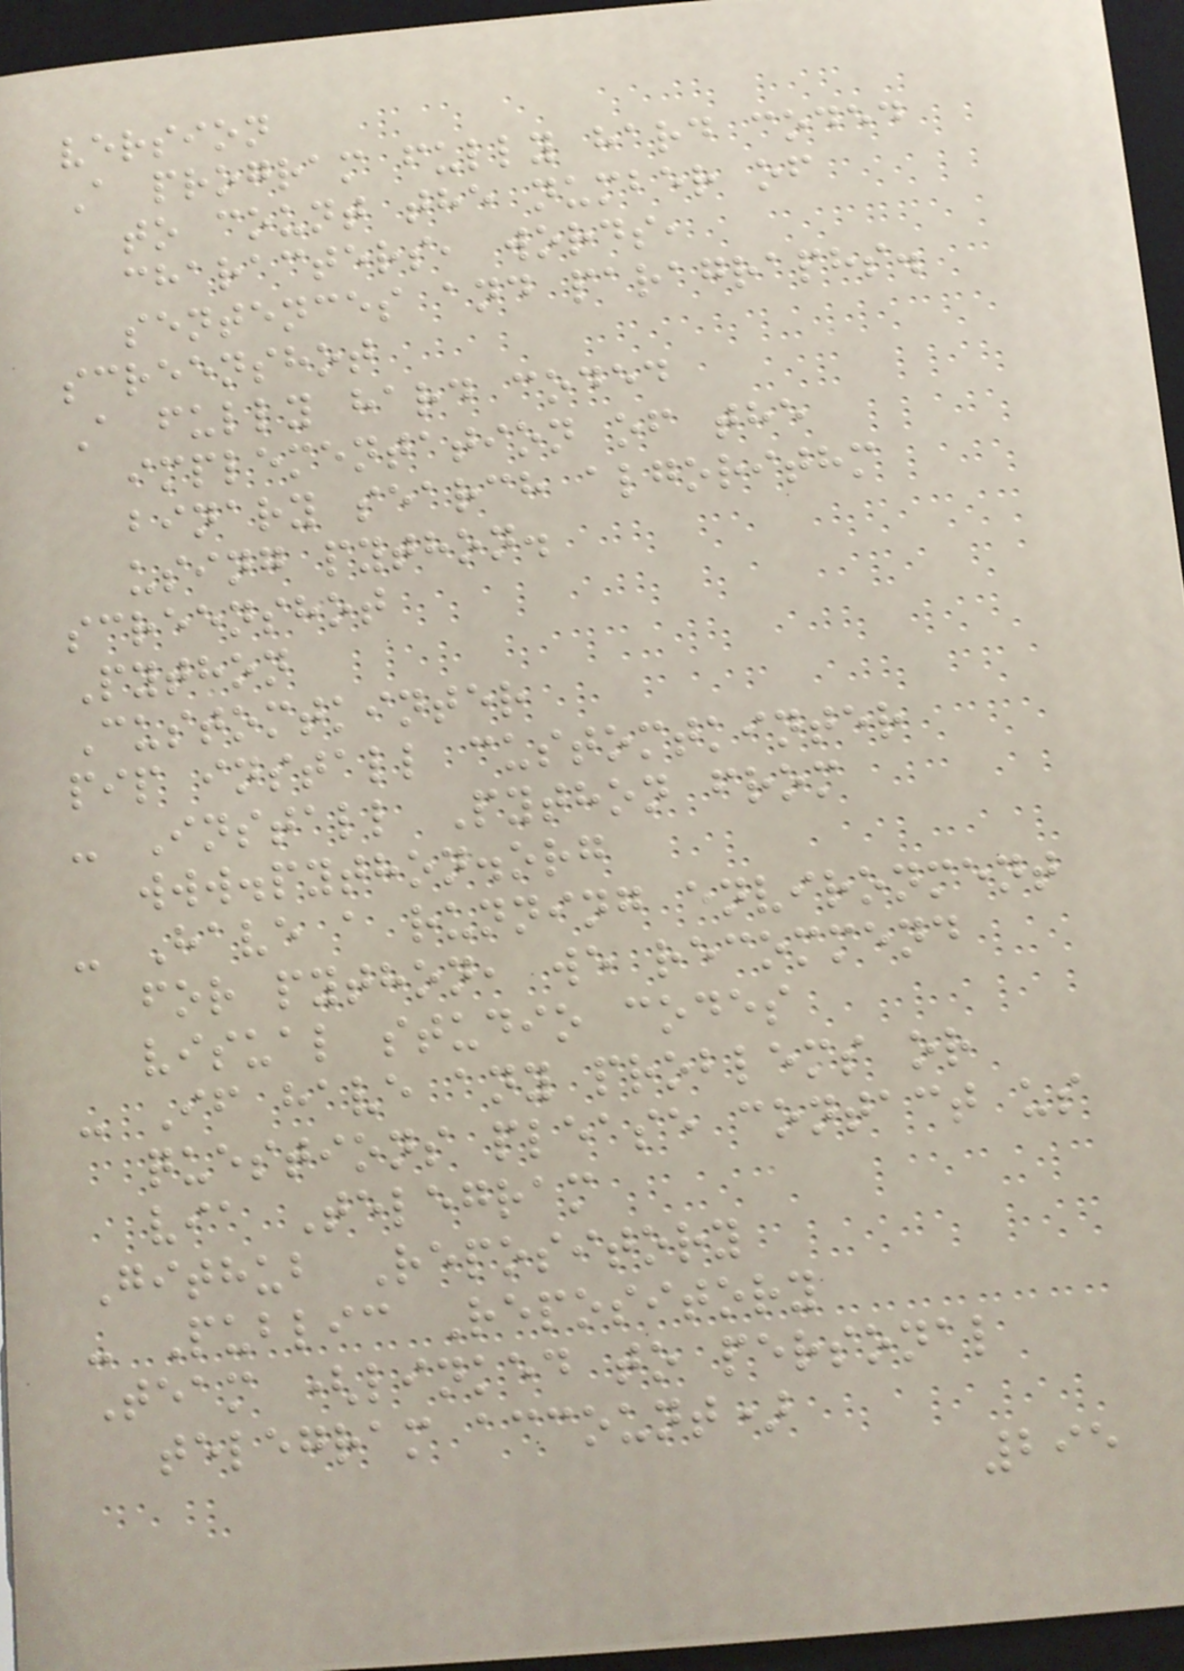version
A program fully hard coded
to count the number of
characters, words,
sentences and paragraphs.
screenshot
A fully hard coded
implementation of the
binary search algorithm
using python.
screenshot
Python
Customtkinter
pip install customtkinter
- Install Python from
www.python.org
- Have a running environment
for python, we recommend
visual studio codes
- If have any problems or
questions please contact us
via Telegram
Github Repository
- Public Repository
Team (linked to personal
telegram account)
295
